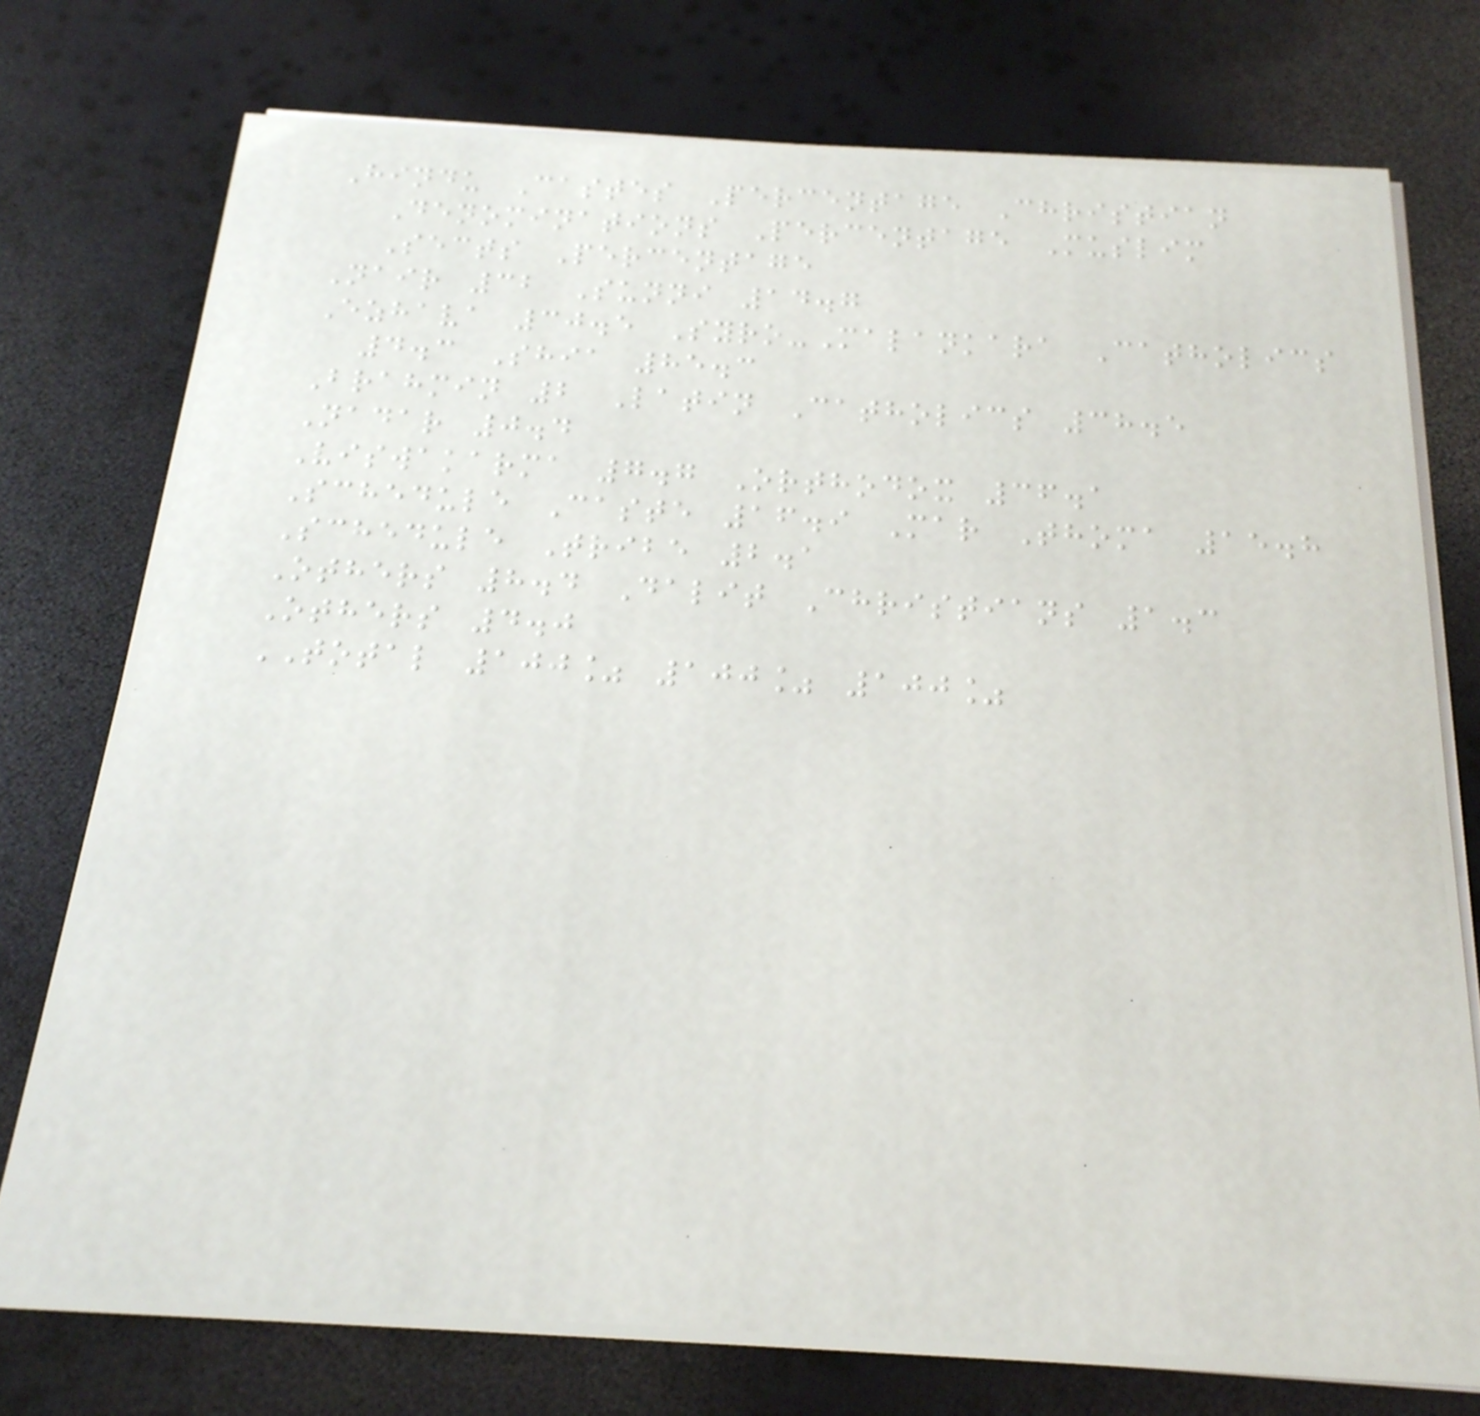Hindu Castes Percentage Christian
Denominations Percentage Muslim
Sects Percentage
Nair 32 Sunni 14.7
Ezhava 30.5 Syro-Malankara Catholics
4.3 Shia 85.3
Brahmin 2 Latin Catholics 38.5
Nadar 0.4
Viswakarma 7.7 Orthodox 36.1
Schedule Caste 16.9 Mar Thoma 15.8
Schedule Tribe 2.1
Others 8.4 Dalit Christians 1.3
Others 4.0
TOTAL 100% 100% 100%
